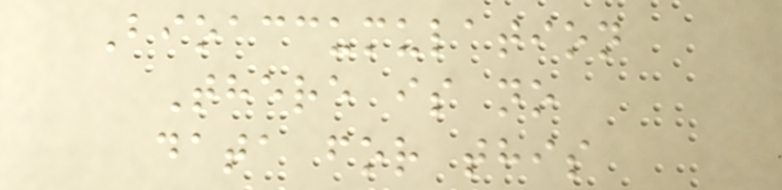Bioaccumulation
There is no
data for this
